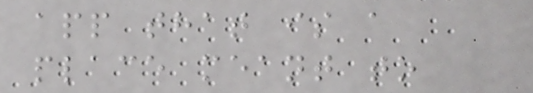app that is a
place meant to
